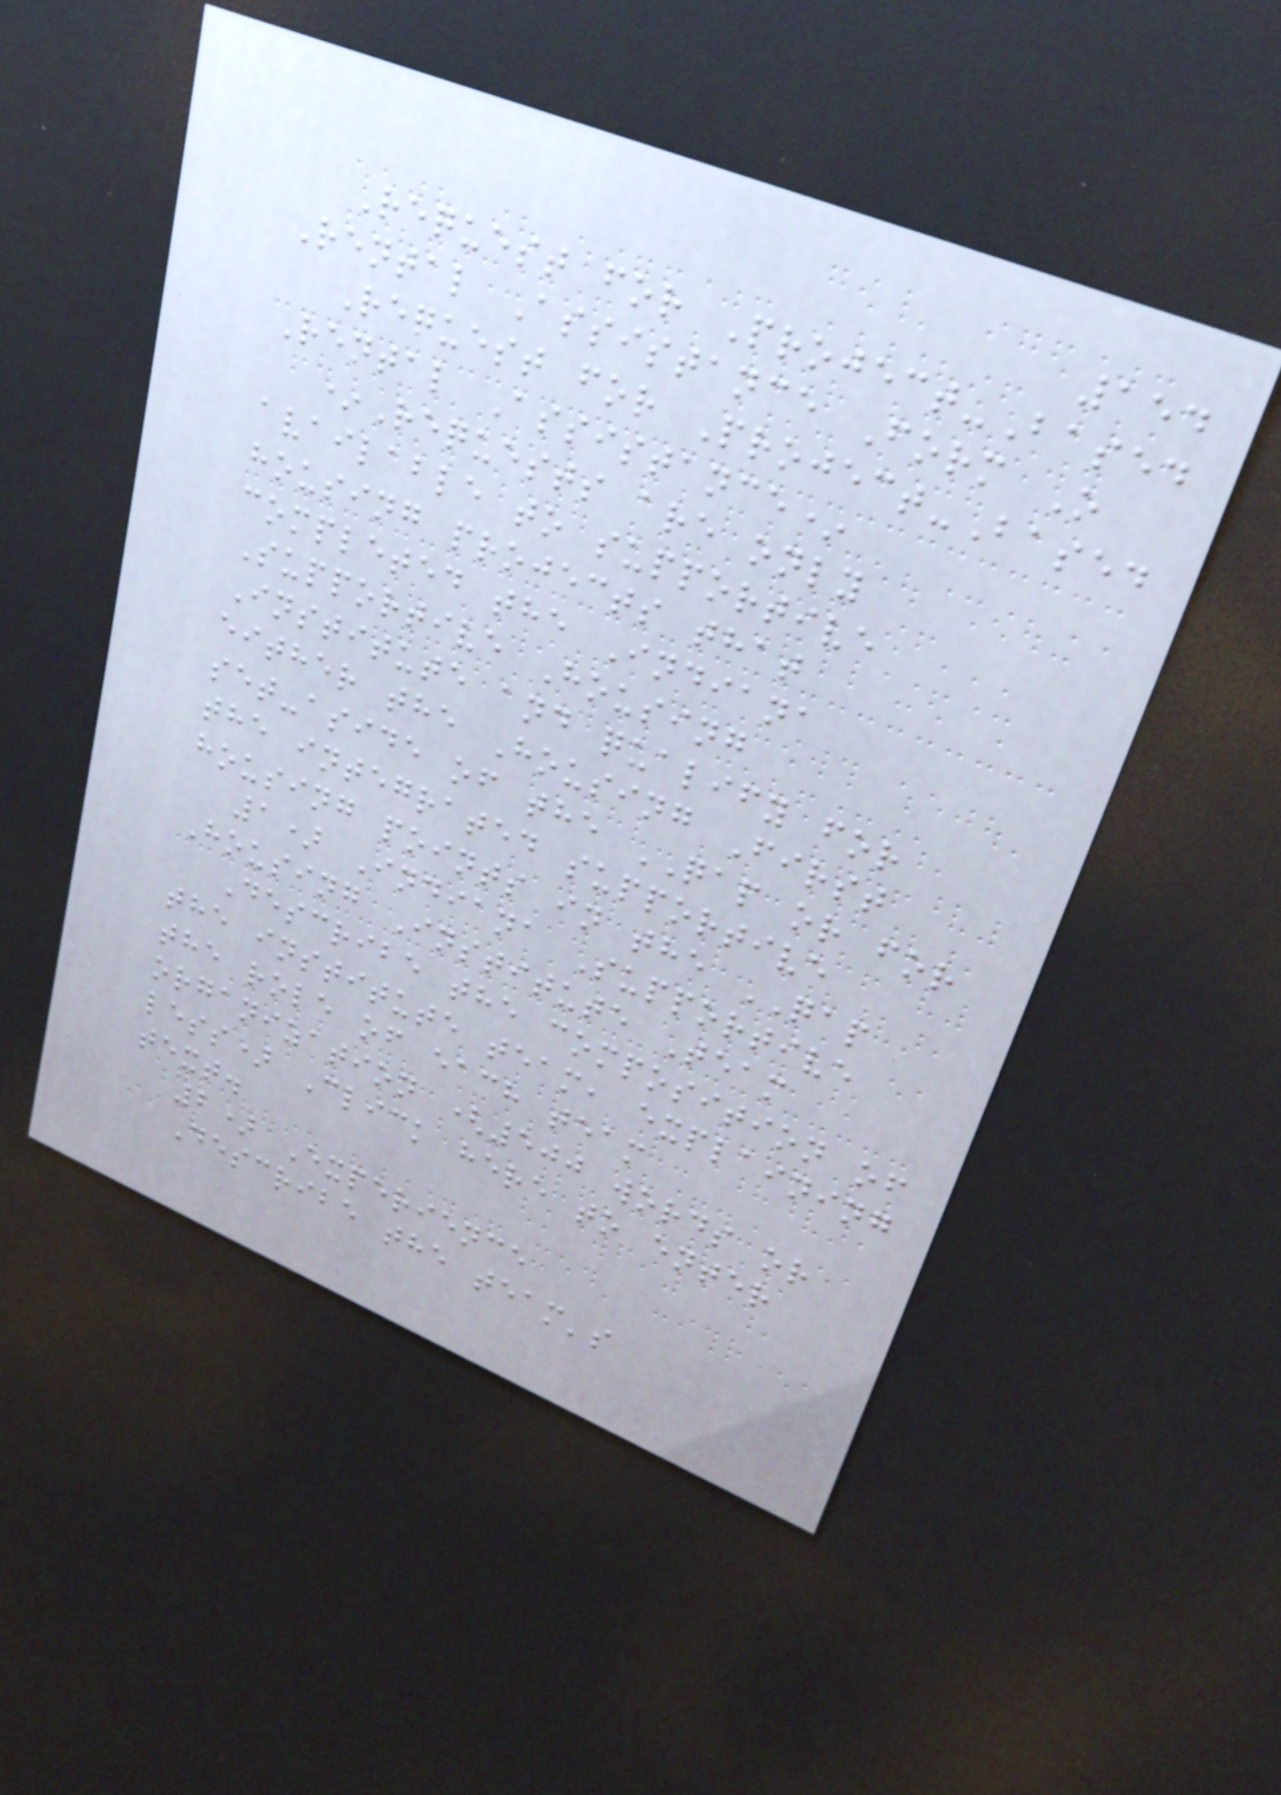154
Request for Project-Based
Rental Assistance Form O
Request for Project-Based
Rental Assistance*
*Requests are only
available to supportive
housing projects that
completed the Indiana
Supportive Housing
Institute and qualify for
either the Housing First
set-aside of the QAP or for
the integrated supportive
housing points in the QAP
1) Indiana Supportive
Housing Institute Team
Describe the composition of
the institute team, explaining
the role of each team
organization (500 words or
less) Click here to enter
text.
2) Experience
Describe the team's
